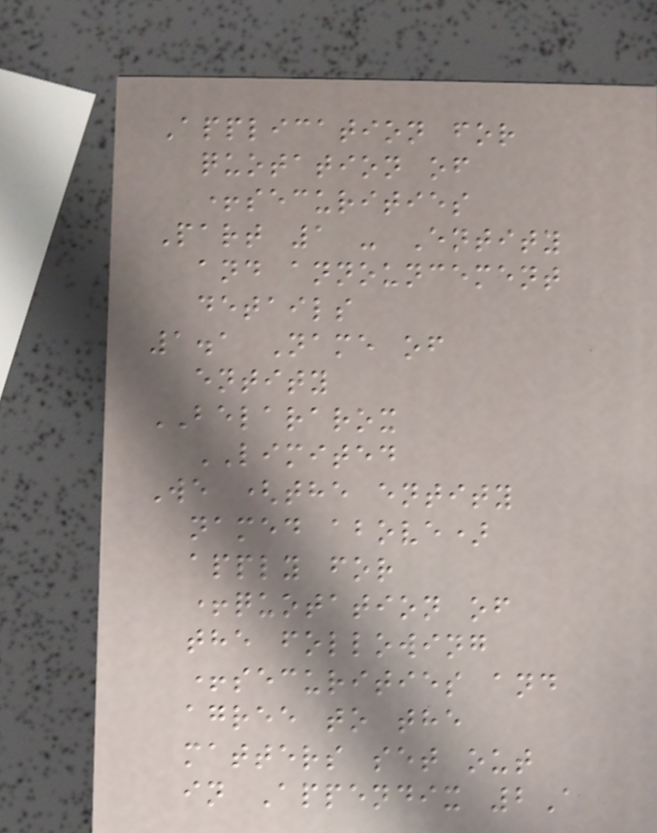Application for
quotation of
+securities
Part 1 - Entity
and announcement
details
1.1 Name of
entity
BELARAROX
LIMITED
We (the entity
named above)
apply for
+quotation of
the following
+securities and
agree to the
matters set out
in Appendix 2A
